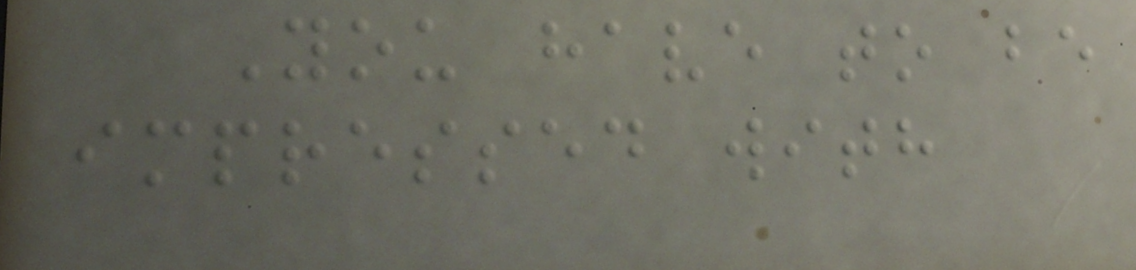You have to be
impressed with
